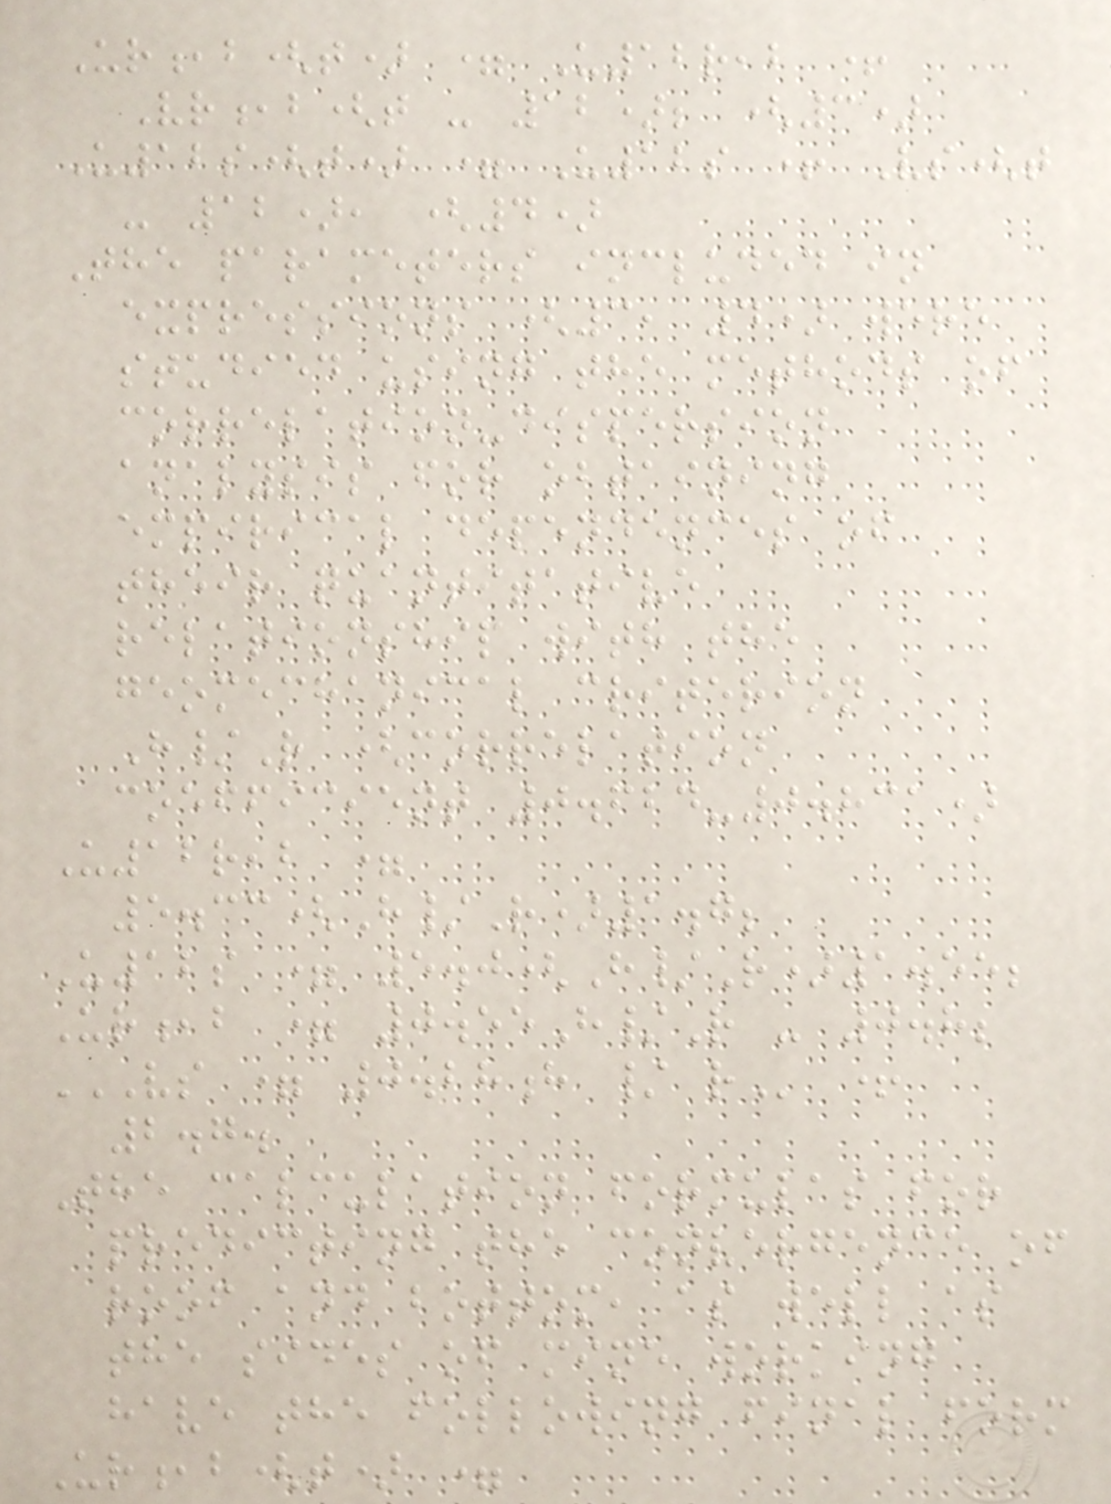Ur,b(t) = U12r,b +
Vr,b(t - 12); (3)
U12s(t) = U12s + Vs(t
- 12), (4)
The parameters included in
expressions (3, 4) were
studied using the methods of
correlation-dispersion
analysis for obtaining
empirical dependences of
their quantitative
relationship with the
geomechanical criterion
H/R (correlation
coefficient 0.624-0.831)
U12r,b =
5.33(H/R)1.7;
U12s = 5.0(H/R)1.55;
Ur,b = 0.55H/R - 0.8;
VS = 0.28H / R +
2.7.
The calculation formulas for
predicting the convergence of
roof and bottom, as well as
the sides of mine working
have the following final form
Ur,b(t) =
